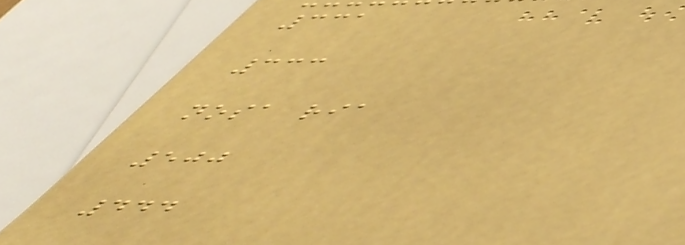331
333
nosa ria
500
444
